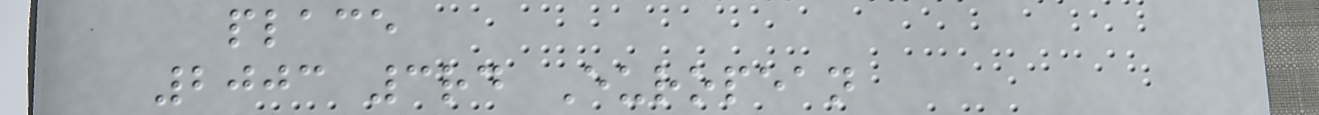place
2003 3rd European
